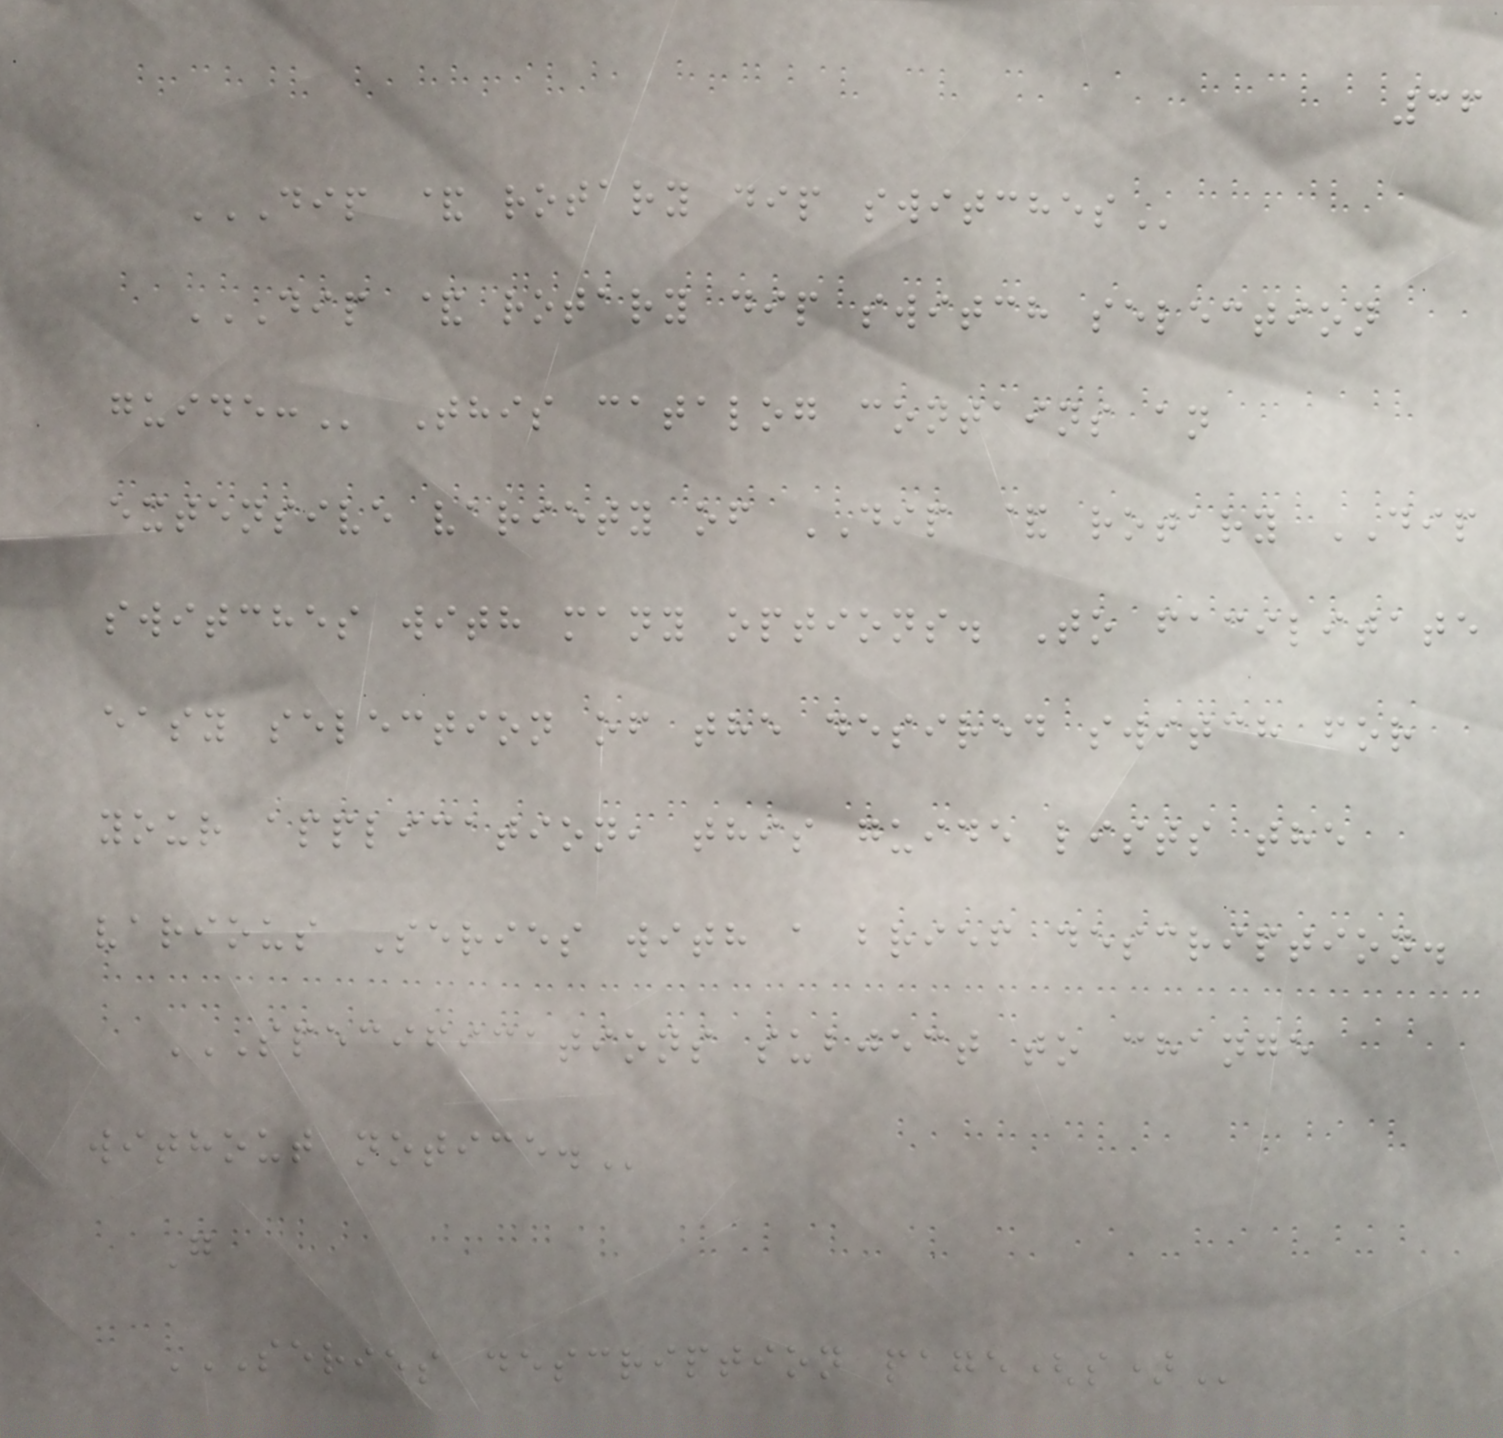36
DIP & ROTARY DIP SWITCHES
DIP & ROTARY DIP SWITCH SELECTION
GUIDE: This catalog contains an
extensive variety of DIP & rotary DIP
switches with many options. To facilitate
easy selection of the desired switch for
your application, this guide lists the
various Series with a brief description.
SPECIFICATIONS SUBJECT TO CHANGE
WITHOUT NOTICE.
G
SERIES DESCRIPTION PAGE(S)
